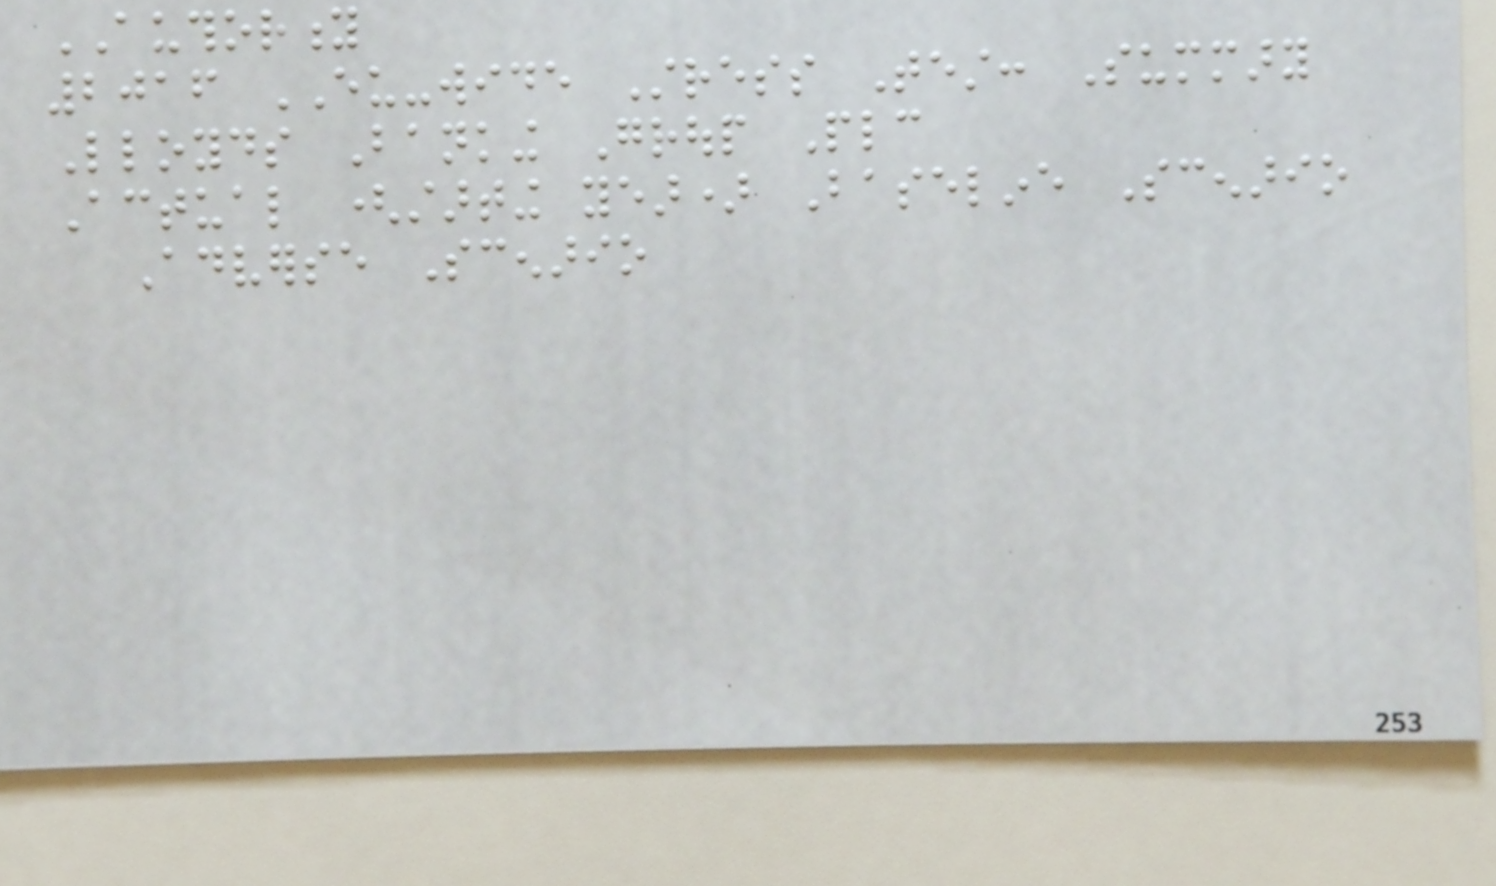AUTHORITY
2016 EU-wide Stress Test: Summary
Lloyds Banking Group Plc
Actual (starting year) Baseline Scenario
Adverse Scenario
